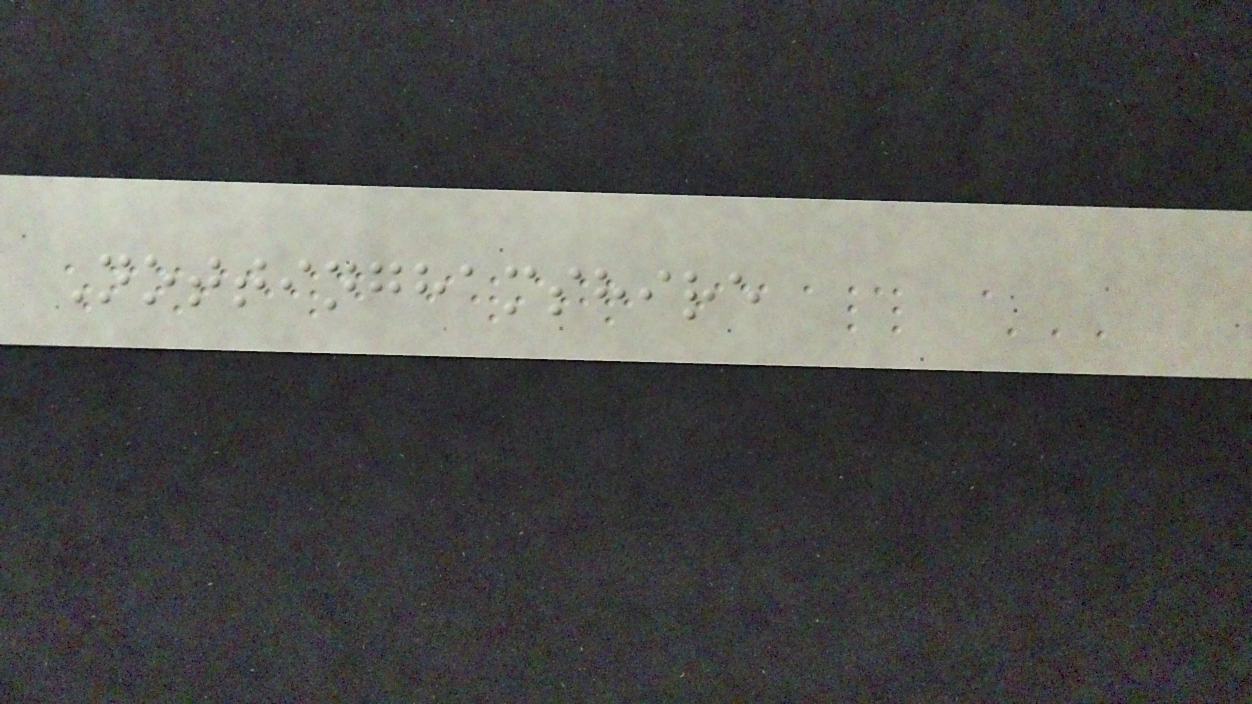Nottinghamshire
